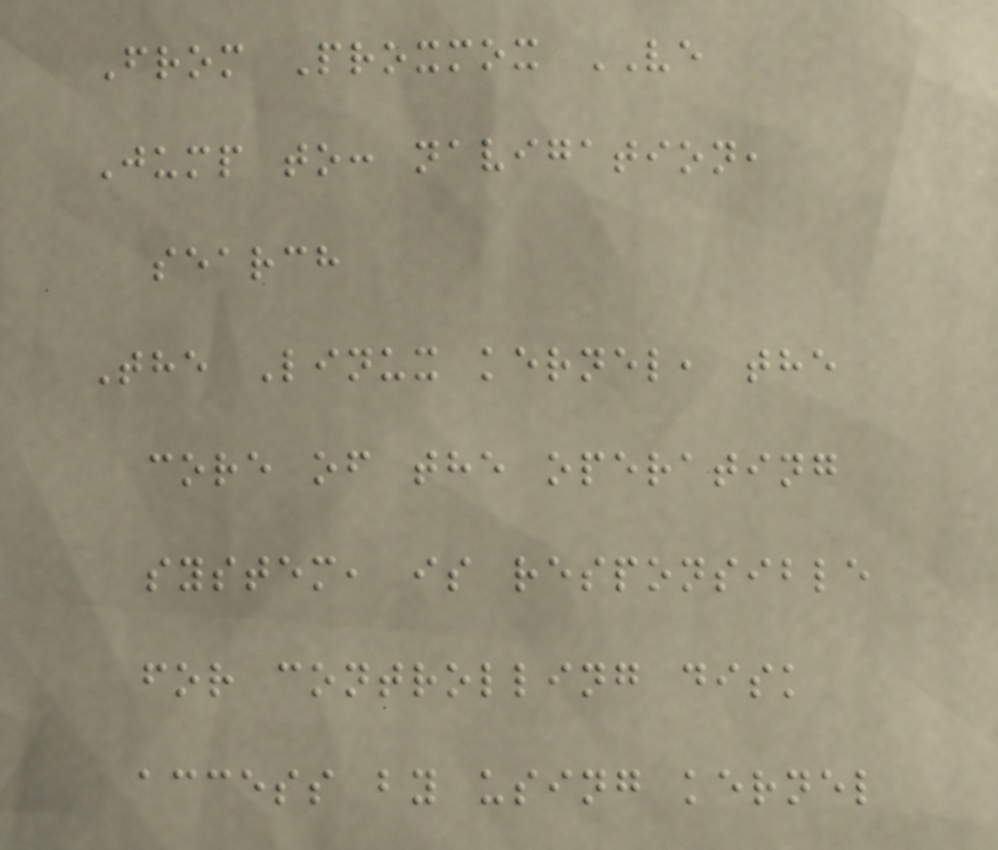From Proxmox VE
Jump to: navigation,
search
The Linux kernel, the
core of the operating
system, is responsible
for controlling disk
access by using kernel
